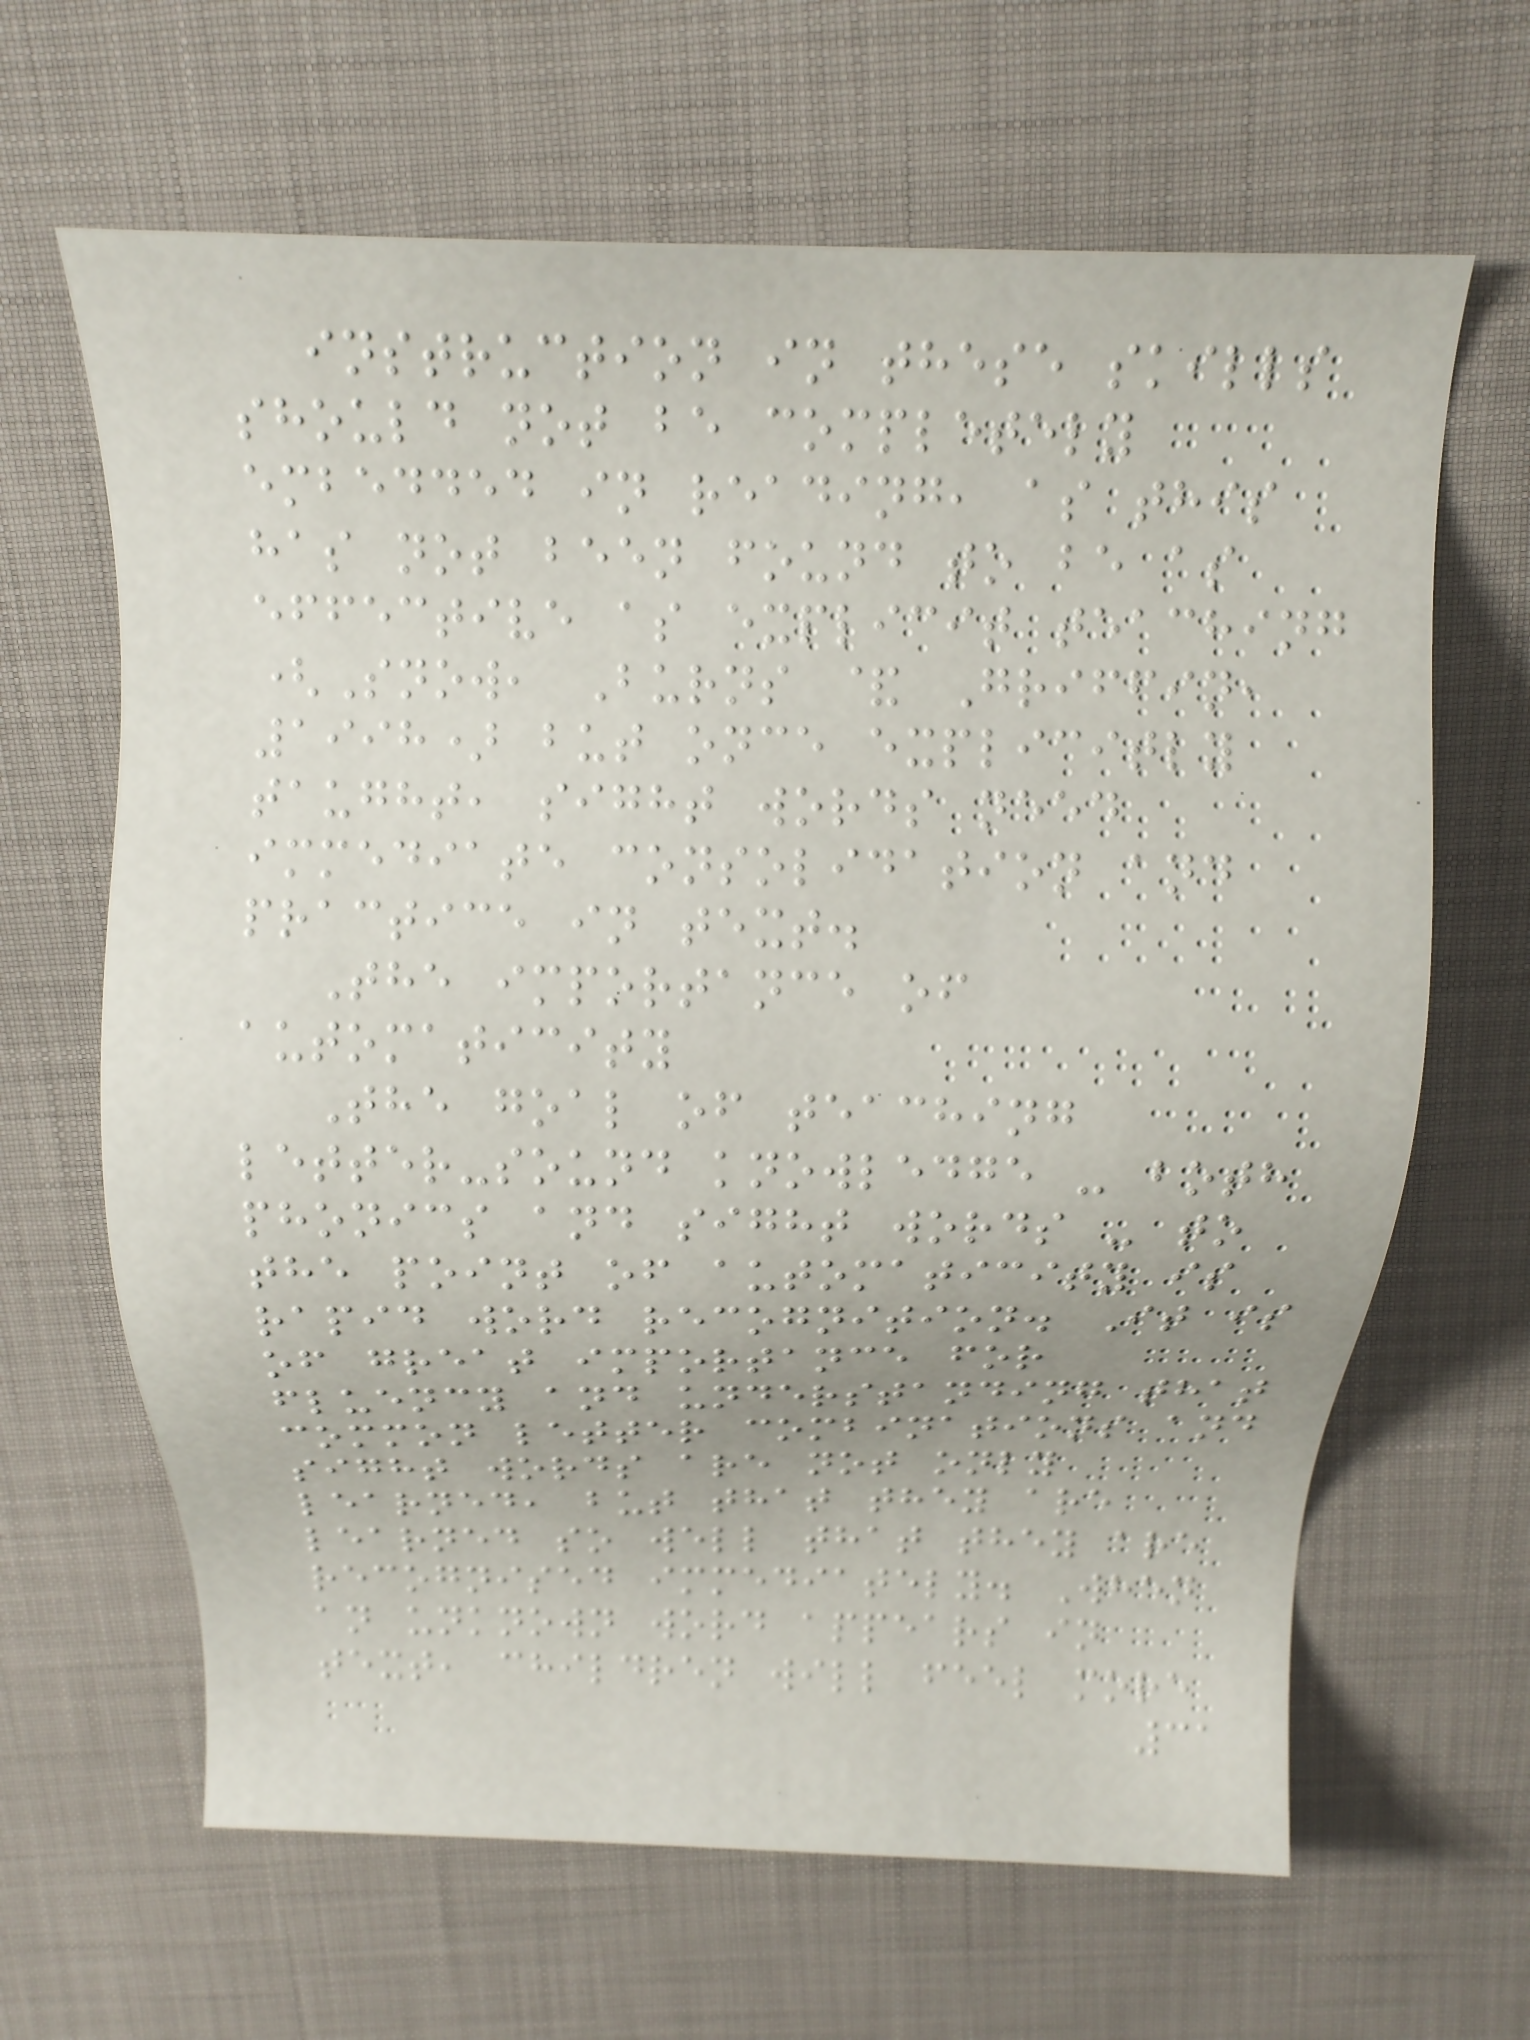instruction in these skills
should not be completely
embedded in reading, as this
has not been found to be as
effective as explicit teaching
(Snow, Burns & Griffin,
1998) but once explicitly
taught, sight words need
immediate consolidation and
practice in text.
The importance of
automaticity
The goal of teaching
letter-sound knowledge - both
phonics and sight words - to
the point of automaticity is
rapid word recognition. It is
of great importance for
fluency and understanding that
common letter combinations and
sight words are not only
learned, but that they are
learned so well that they are
recognised immediately. When
an unknown word appears in
text, children will feel more
31
